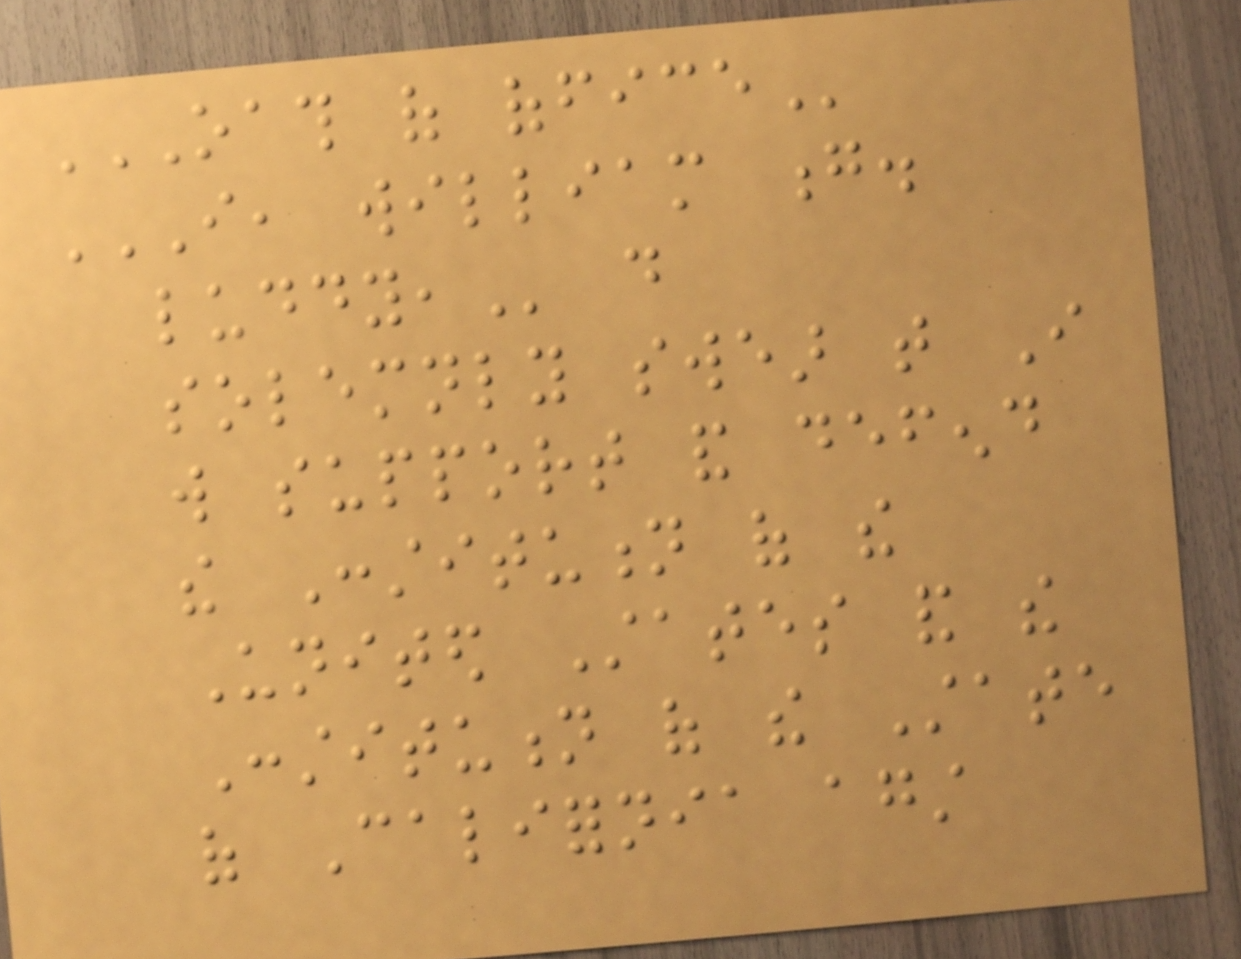OATH OF OFFICE
I, WILLIAM G.
LUDDY, do
solemnly swear that I
will support and defend
the Constitution of the
United States and the
Constitution of the State
of California against
